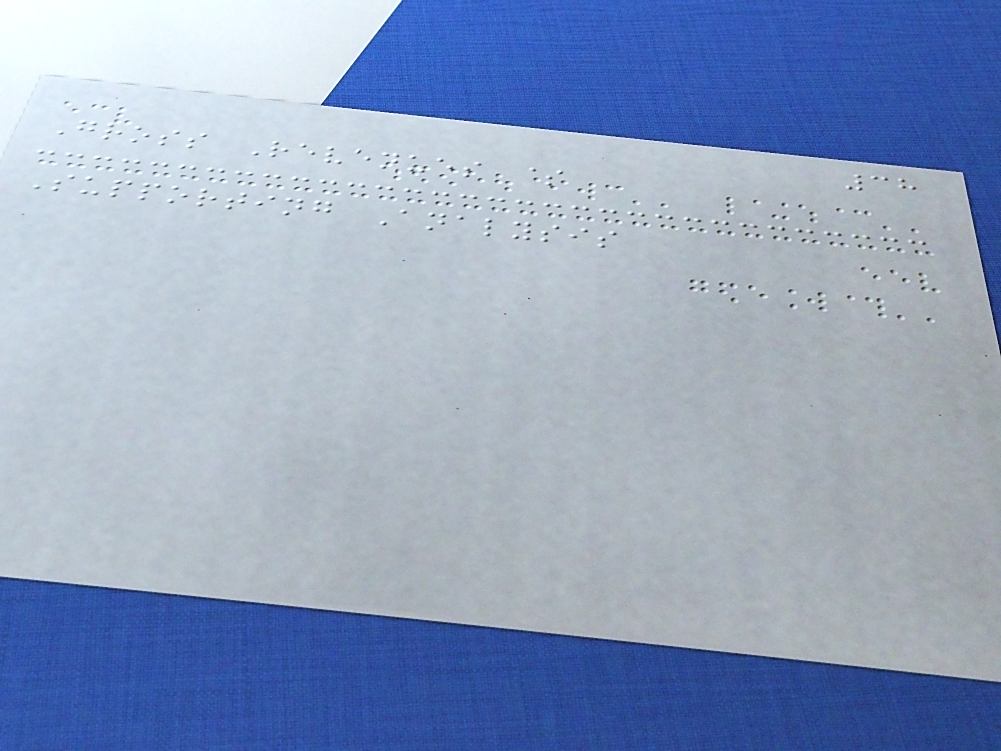38
Gross Revenues $
Supporting Analysis
